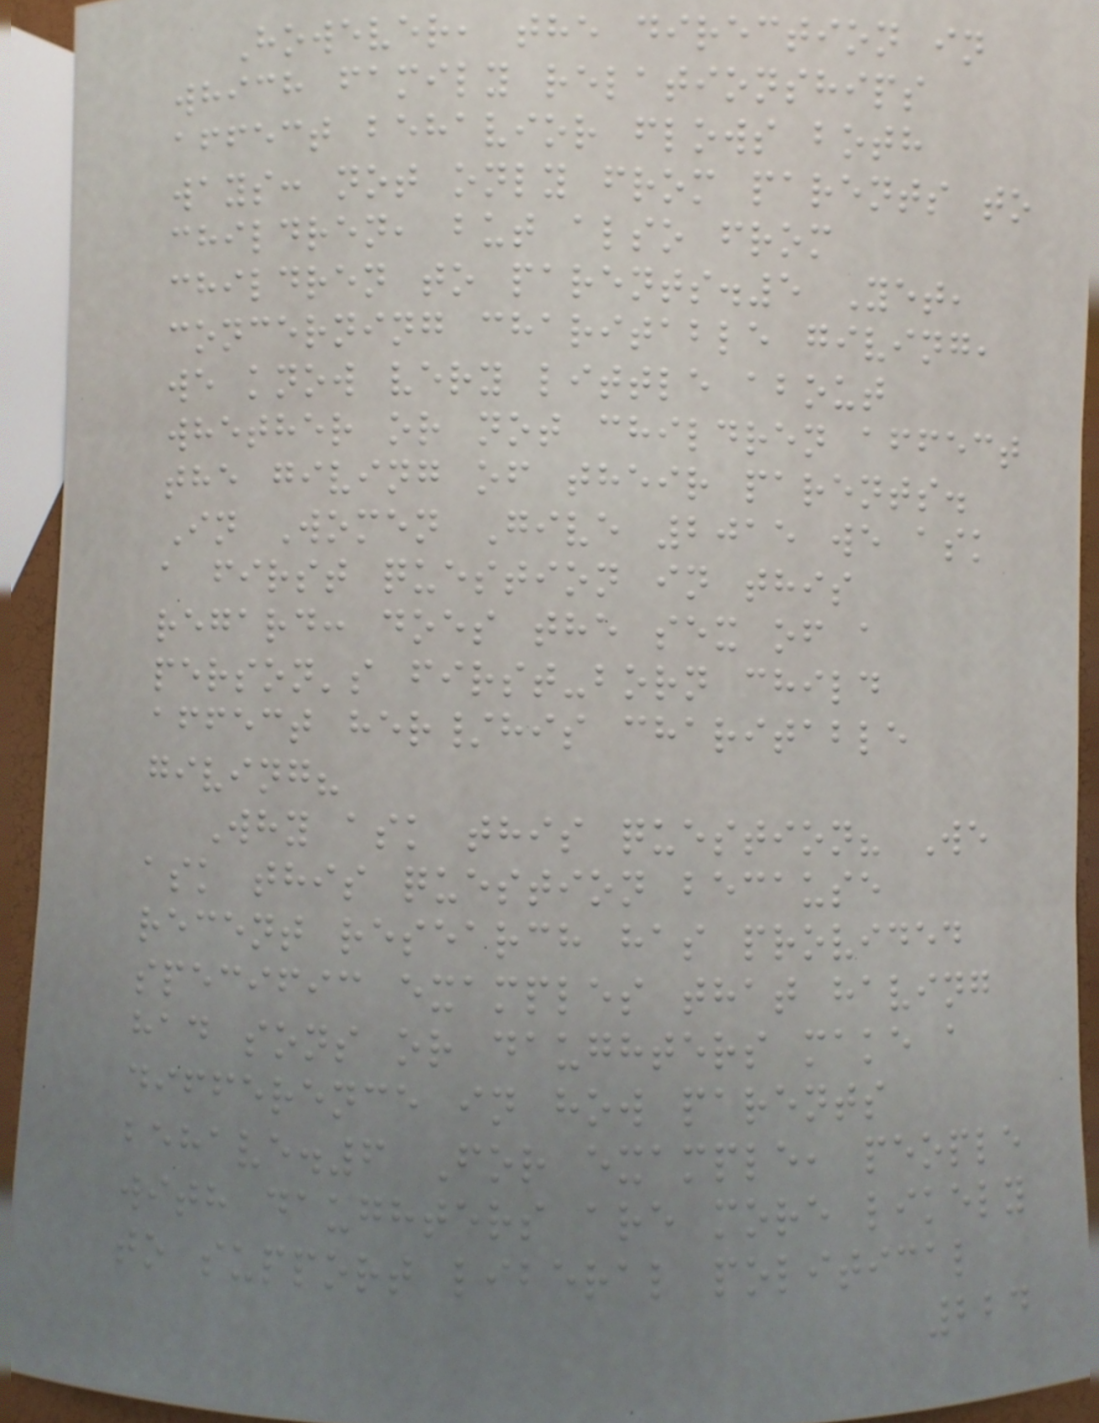However, the direction in
which family relationships
affect behavior flows both
ways: not only from parents to
children, but also from
children to parents.5 Yet,
concerning charitable giving,
we know very little about
whether or not children affect
the giving of their parents.
In Women Give 2015 we ask
a first question in this
regard: does the sex of a
person's first-born child
affect her/his charitable
giving?
Why ask this question? We
ask this question because
recent research has provided
specific examples that having
had sons or daughters make a
difference in how parents
behave.6 For example, people
with daughters are more likely
to support liberal political
224
